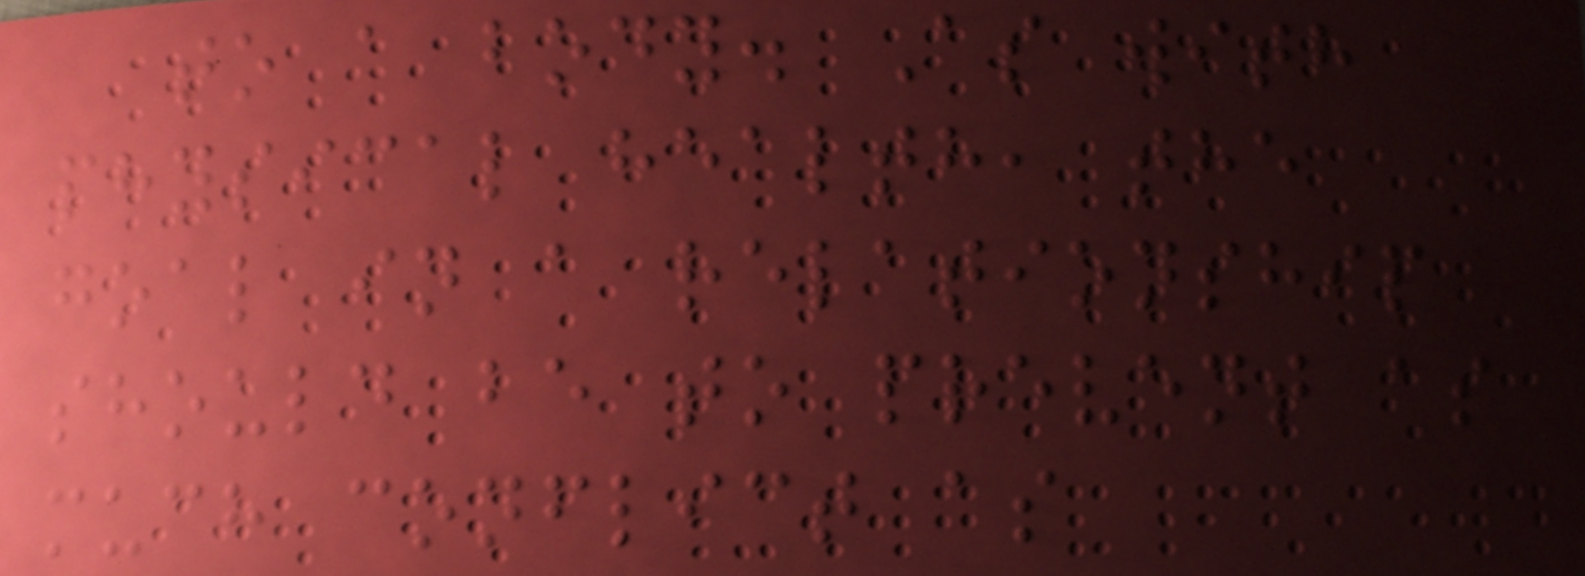to a body. As with
physical health, the
goal in a relationship
should be to prevent as
much conflict as
